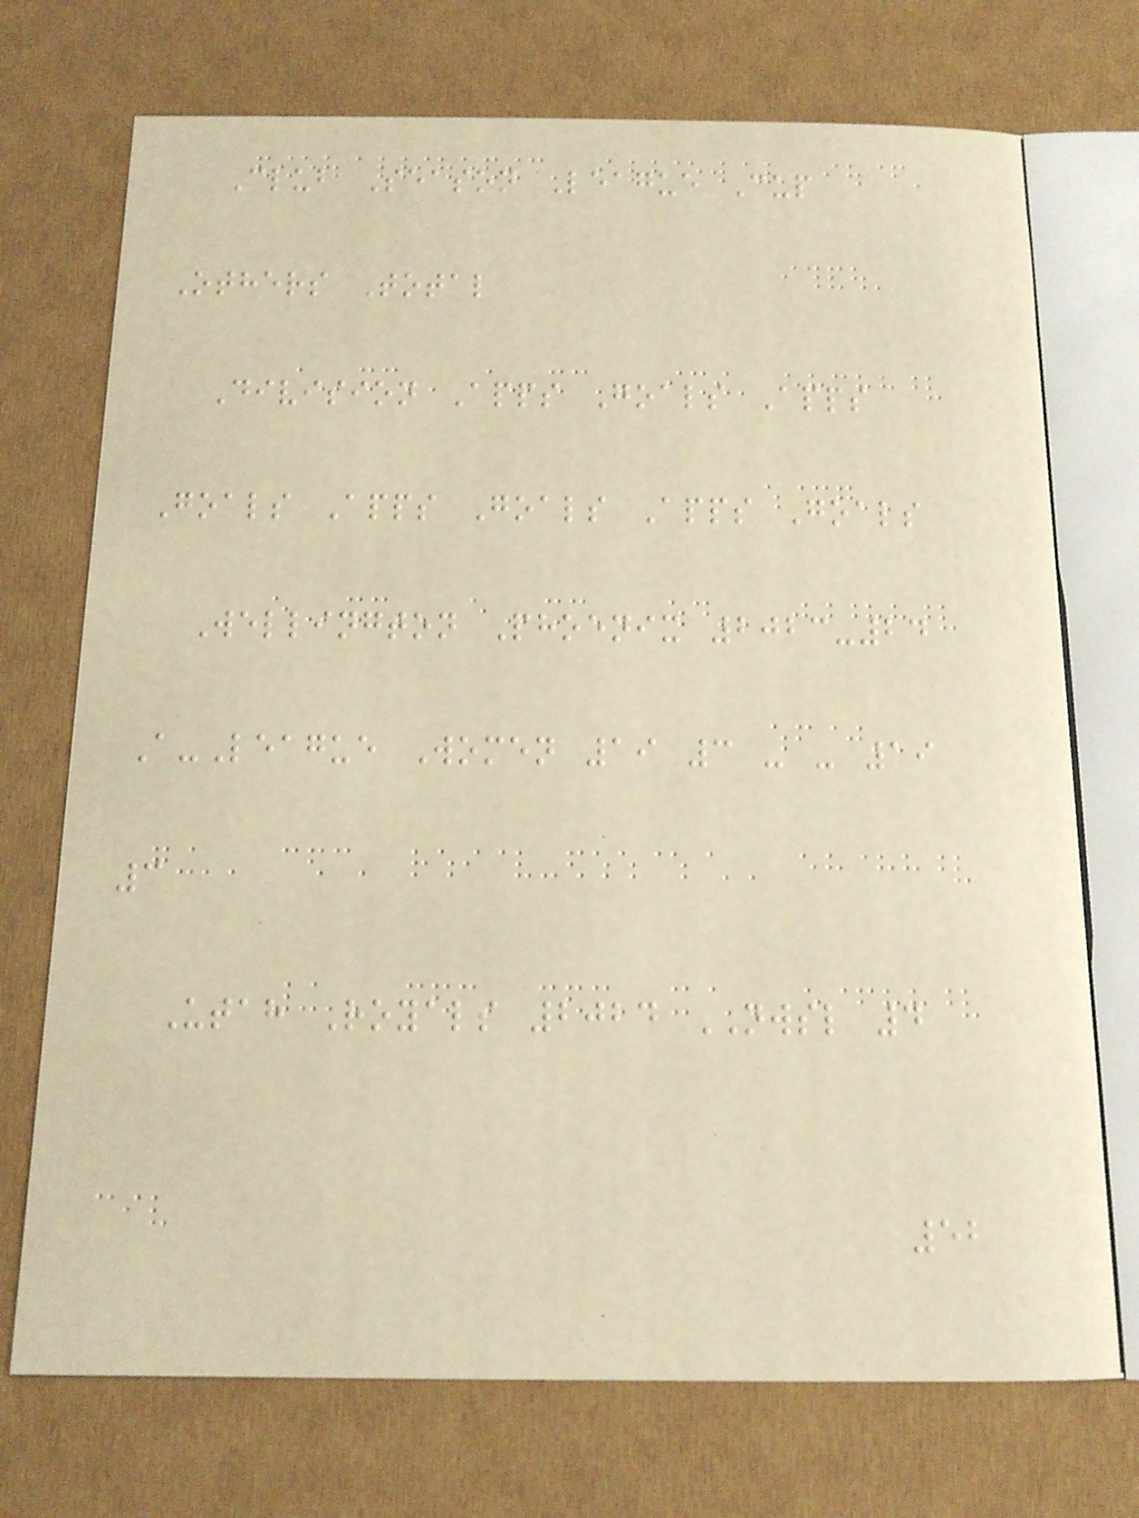Club Season League Cup
Others Total
Division Apps Goals Apps
Goals Apps Goals Apps Goals
Wellington Phoenix 2023-24
A-League Women 19 3 - - 19
3
Utah Royals 2024 NWSL 4
52
